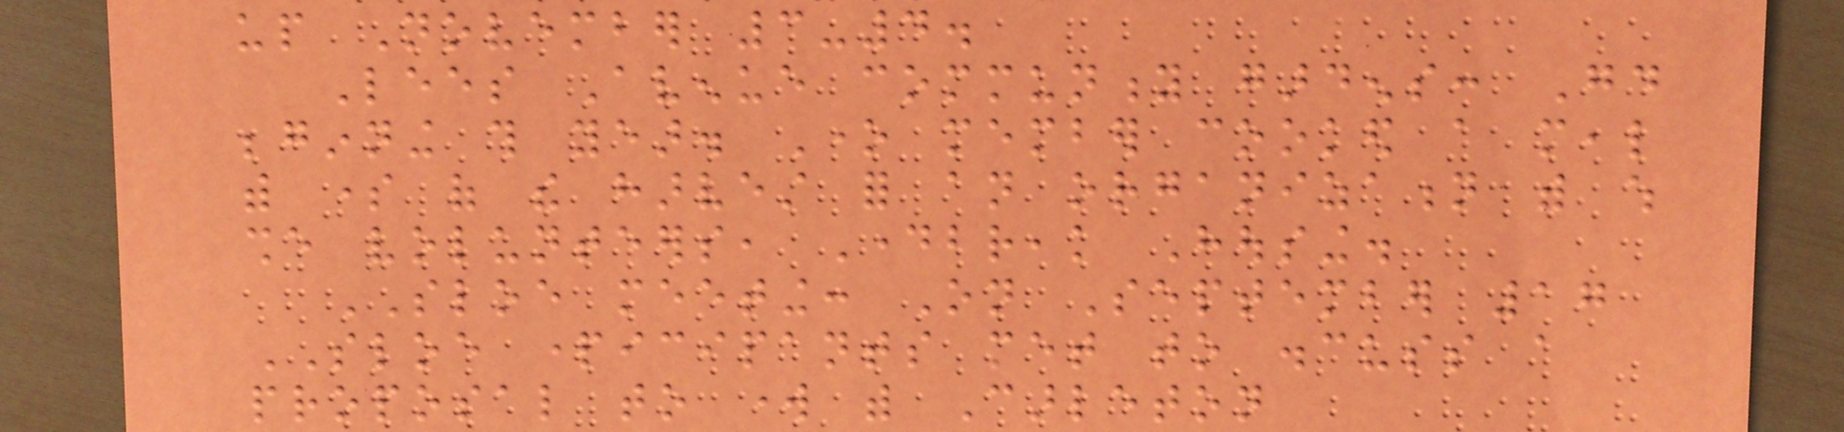up November 3-4.
Lees Avenue community gardens: Good
beginning this year. One member cooked a meal
with some of the harvest for an organization with which
she volunteers, Daybreak Housing.
SLOE meeting: On September 17
SLOE participants met to discuss a
proposal to work with Carleton
